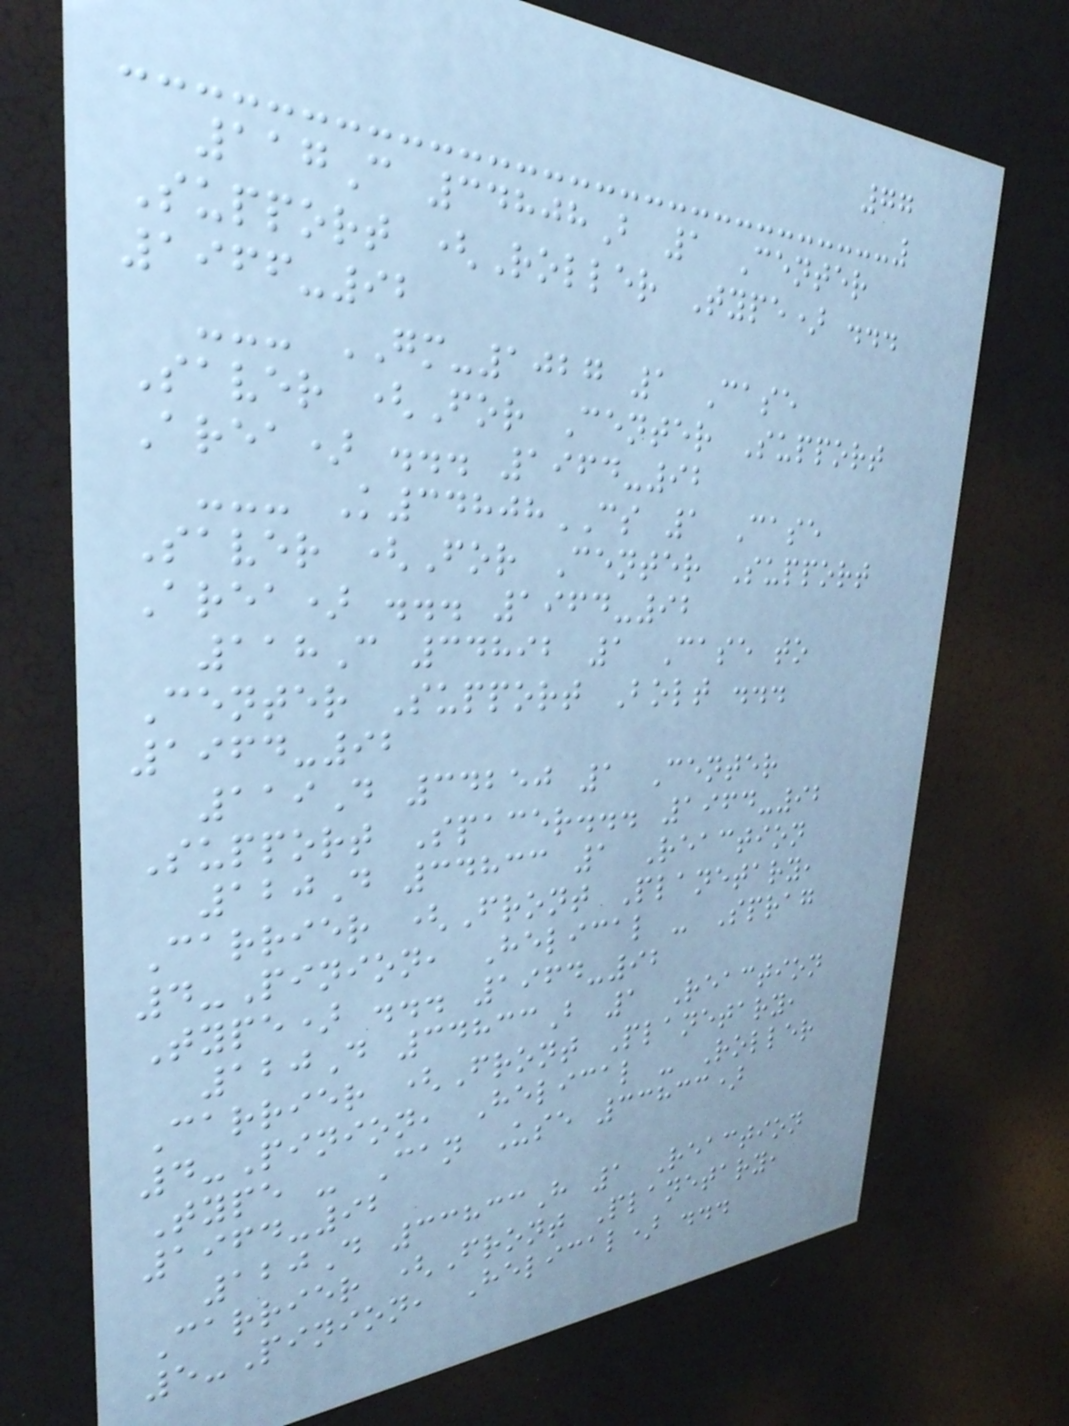77
117C 34808B 1 Center
Support (Roller Type) ...
1966-92
--- GM-1027 1 Case
Saver (For Center Support
Area) ... 1964-92
--- K34808CS 1 Case
Saver (For Center Support
Area) ... 1964-92
118C 34892 1 Case to
Center Support Bolt ...
1964-92
119D 34250 1 Center
Support Spacer... 1964-92
120D 34833 1 Reaction
Carrier (Front Planetary,
4-Pinion, Helical - Sprag
Type) ... 1964-92
120D 34833B 1 Reaction
Carrier (Front Planetary,
4-Pinion, Helical - Roller
Type - Can Use 33833)
1964-92
120D 33833H 1 Reaction
Carrier (Front Planetary,
5-Pinion, Helical) ...
